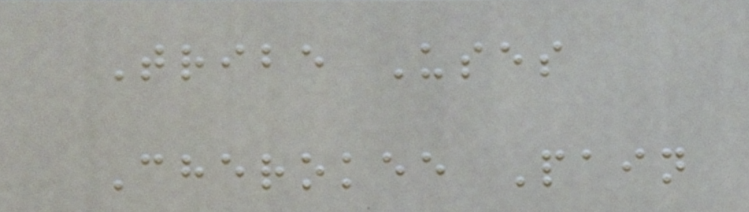Tribe Uses
Cherokee Pain
